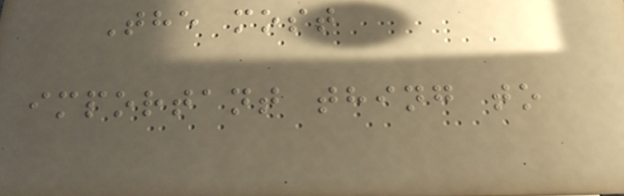The most
important thing to
